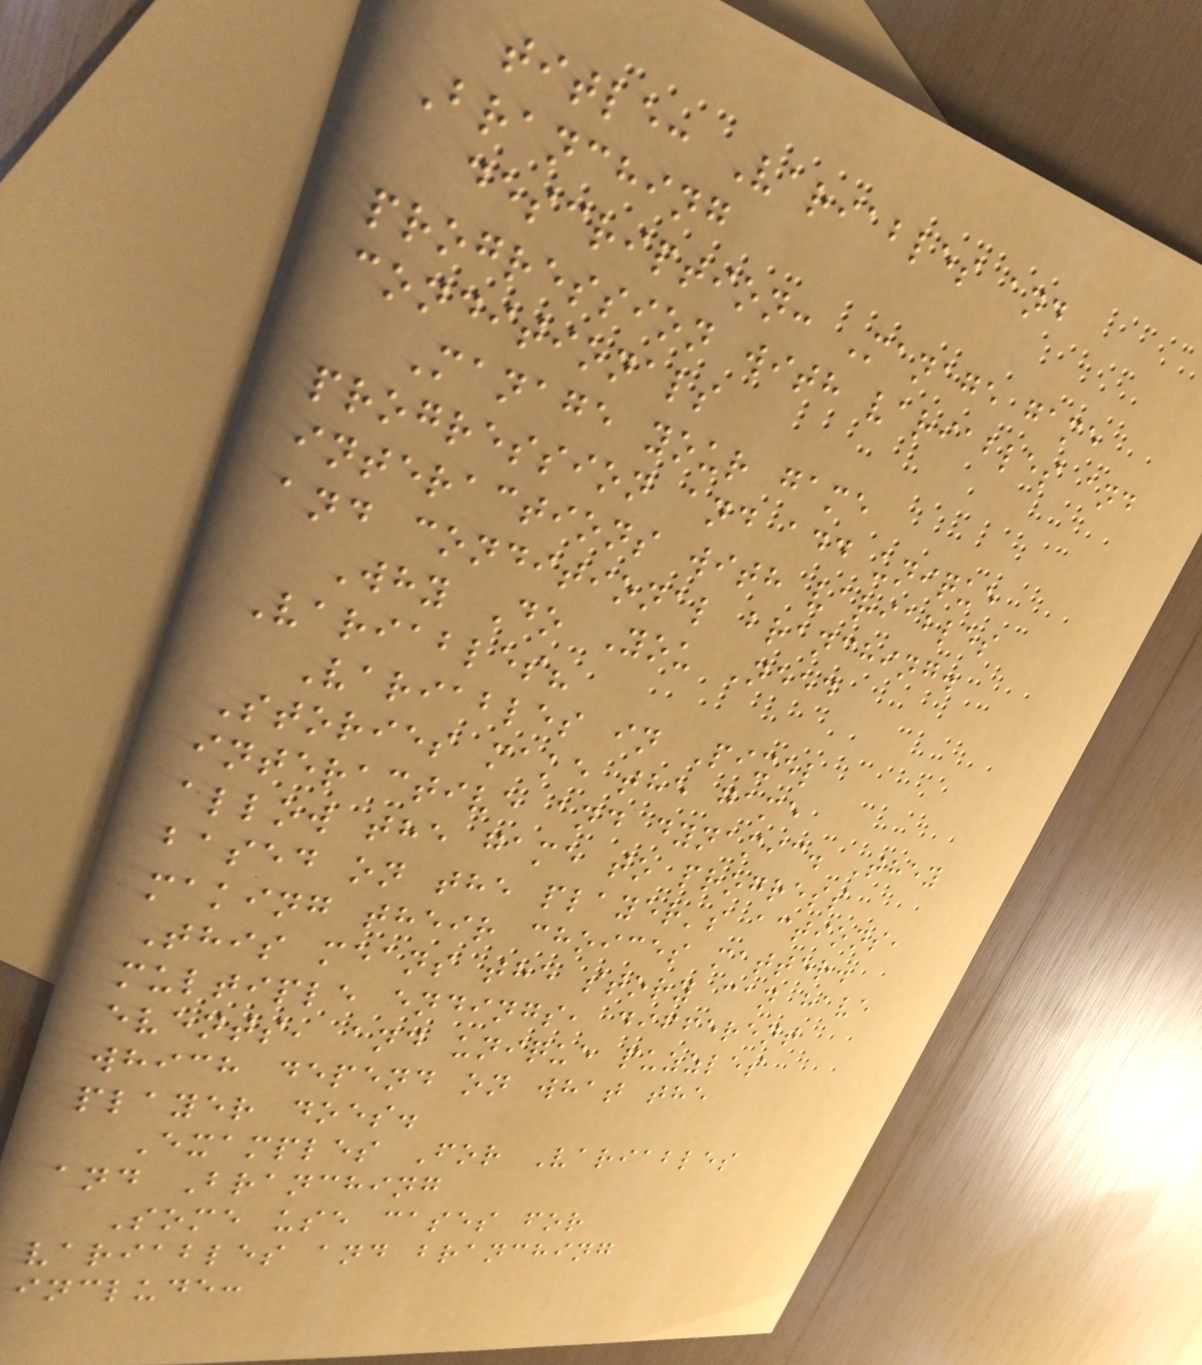title: Variables and
Branching
description: Manage game
progression with variables and
conditionals
Manage your game
progression and add unique
interactions with variables
and conditional branching.
Why Do You Need
Variables?
Variables in Pixel
Stories make the game
interactive and dynamic. They
allow the game to progress
based on the player's actions,
making their choices matter.
This means the story can have
multiple endings, different
events, and unique puzzles
which depend on what the
player does.
Examples For Variables
and Branching
Some use cases for
variables and branching
include:
